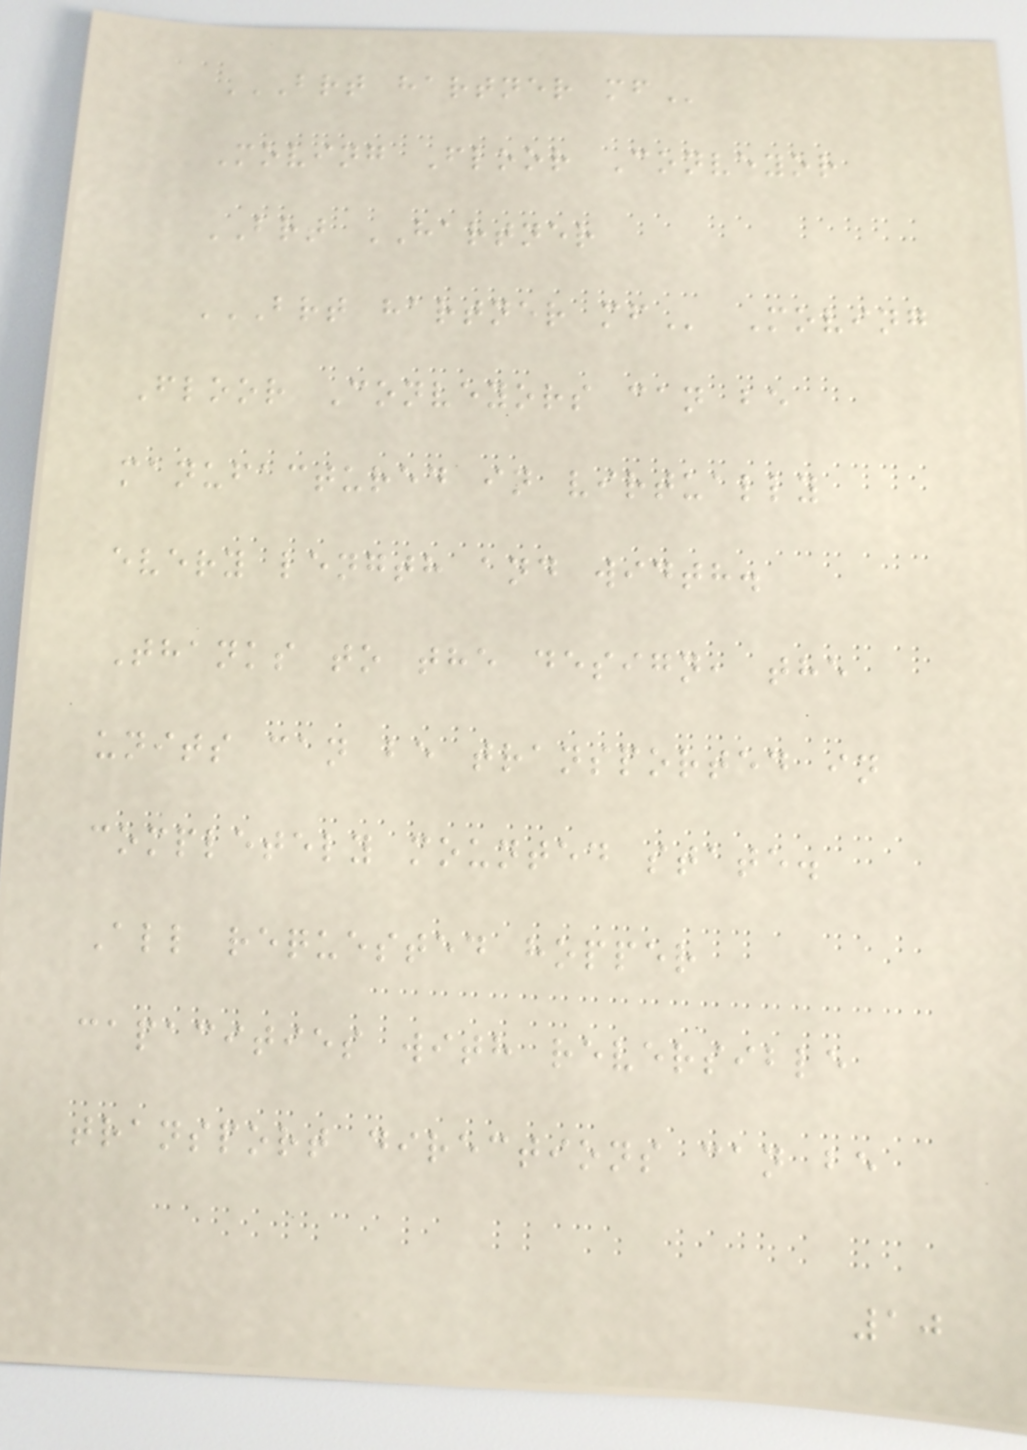BRT HARTNER MF
Moving Floor Conveyor
BRT HARTNER
BRT HARTNER MF Moving
Floor Conveyors can be
manufactured in virtually
every length and width.
Thanks to the design, the
units can be transported in
completely mounted state.
All requested hopper
capacities with reversible
transport directions can be
10
